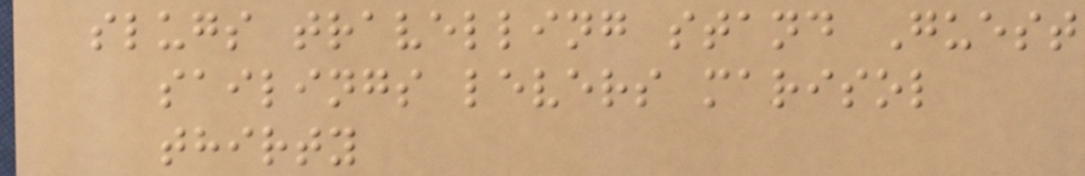slugs travelling stand Guest
sailings levers marisol
thirty
